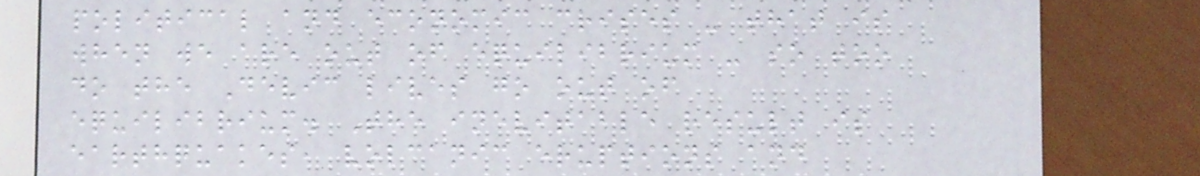political and economic crises - that is
when we are out of equilibrium - so too
do the Devic lives go out of
equilibrium. The inevitable result is
earthquakes, volcanic eruptions and
